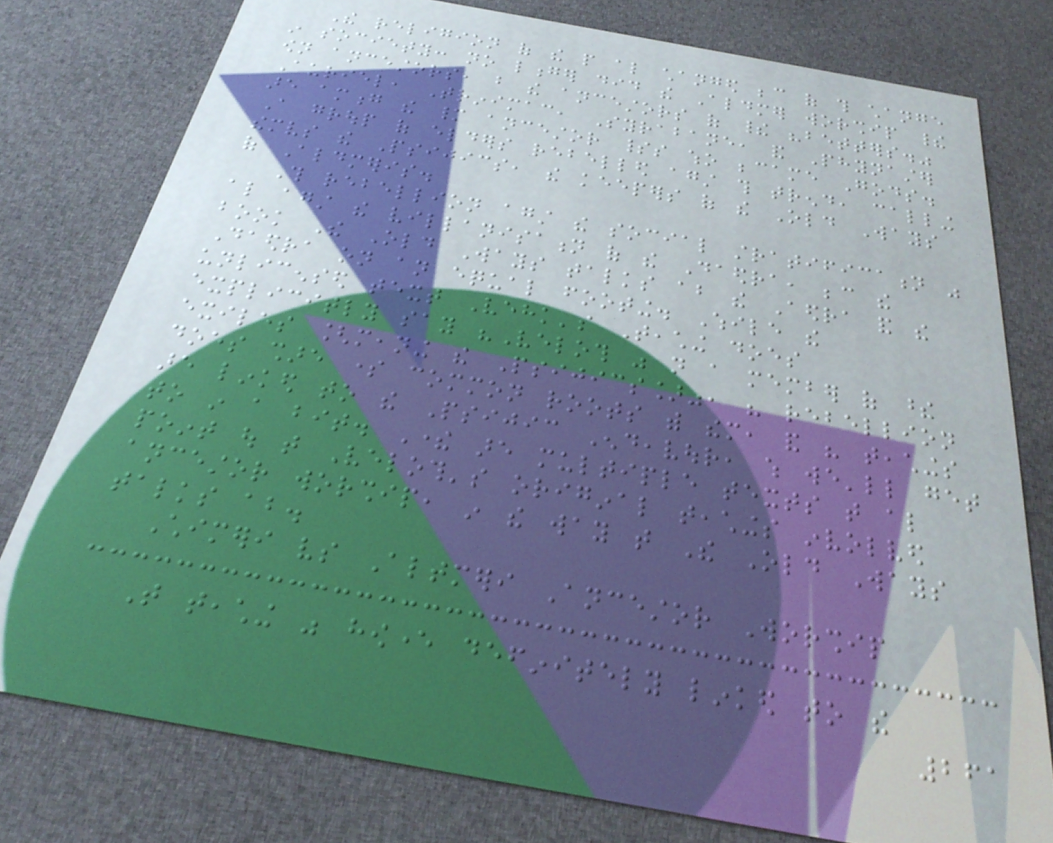The religion of the people also changed because of this change
in society: no longer did the Aldmer worship their
own ancestors, but the ancestors of their "betters."
Auriel, Trinimac, Syrabane, and Phynaster
are among the many ancestor spirits who became Gods.
A group of elders rebelled against this trend, calling
themselves the Psijics, the keepers of the Old Ways
of Aldmeris.
This rebellion against the social stratification was
also against the villanisation of the Daedra, because the
book The Old Ways talks about the Aedra and the
Daedra on an equal footing. While the
unlicensed text Vehk's Teaching does
explicitly say "Veloth was not a member of these
exiles [meaning the Psijics]", his rebellion
does share some common roots with them, and his teachings
are linked to the Psijic Endeavour, which we'll get
to in a bit. There are multiple texts that also
point out that Veloth's original teachings involved
ancestor worship, in the way that The Old Ways
talks about.
Chimeri vs Altmeri Ancestor Worship
That teaching was however definitely linked to the
261
